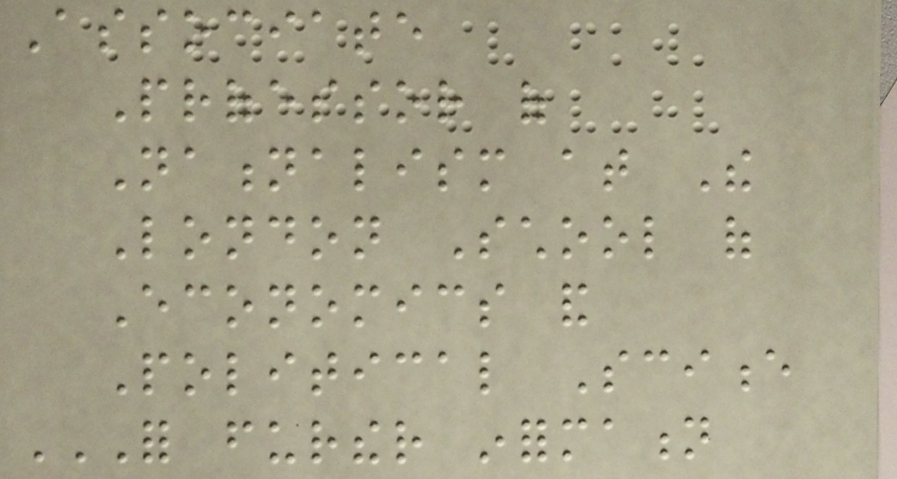Associate
Professor of
Nationalism at The
London School of
Economics and
Political Science
FOR FURTHER INFORMATION
